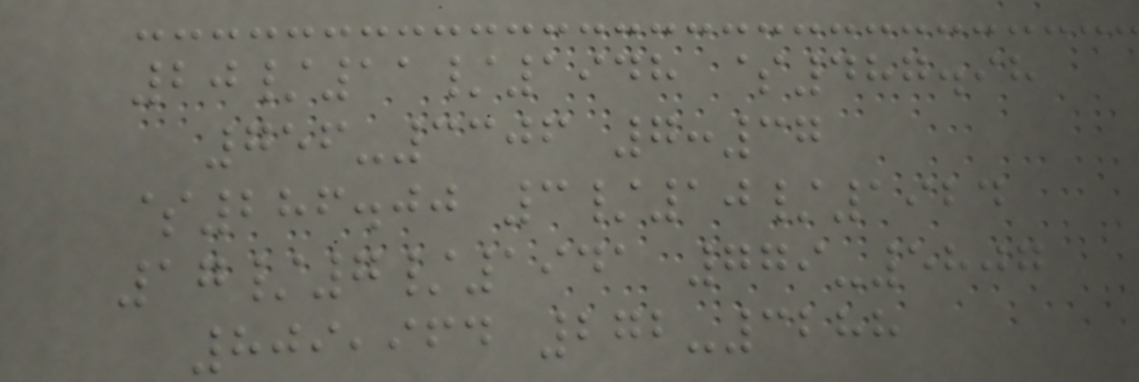20/11/1948 $487.98
756-3306 7:37
$286.00 3/10/1924
17/7/1941 779-5807
809,964 272-3288
